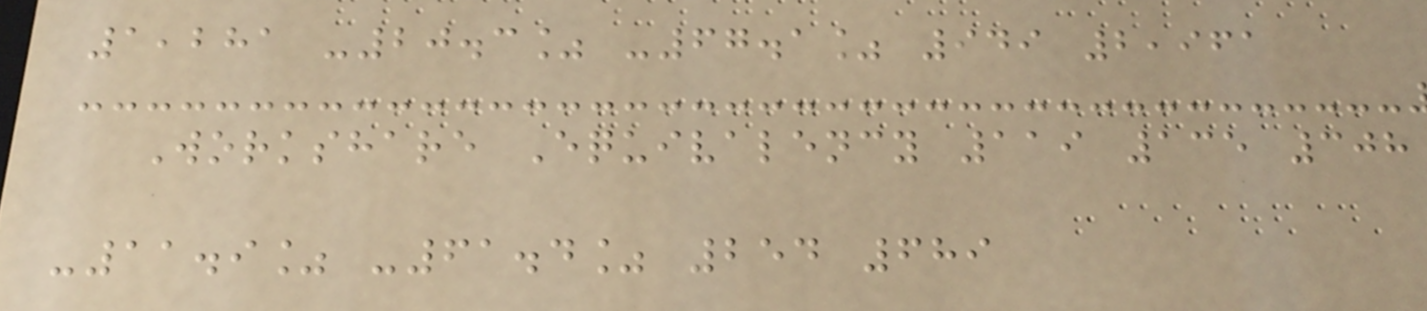1,281 -20.3% -67.1% 949 2,961
Workshare Equivalency 119 135 308
-11.9% -61.4% 254 689
